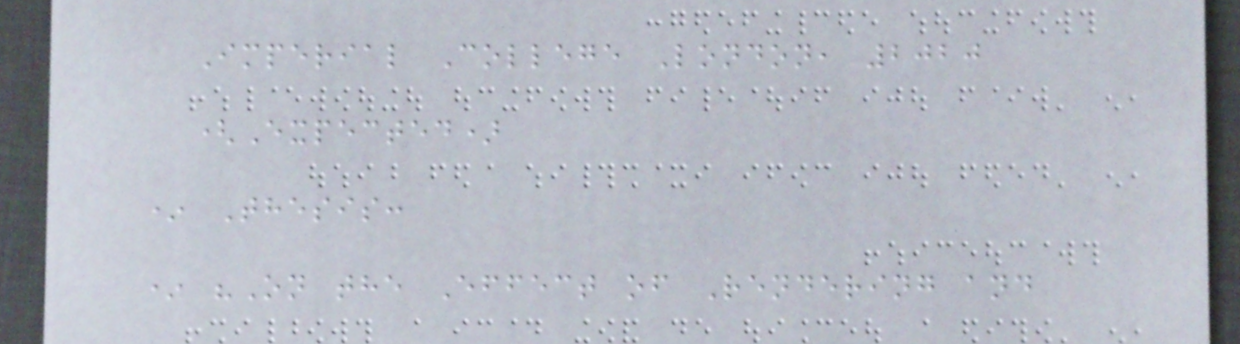Imperial College London, 2020
(Expected)
* Thesis:
* "On the Effect of Rendering and
